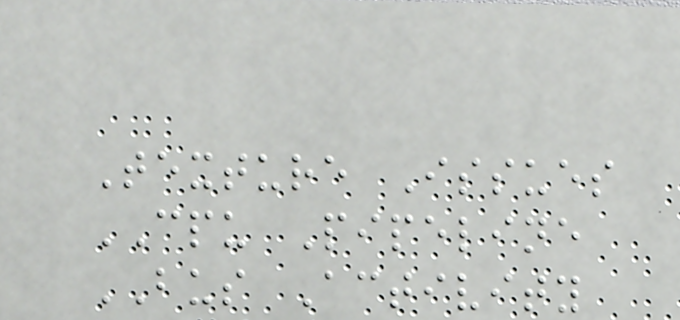Texture Issues
CPU Pipeline
BUS Activity
